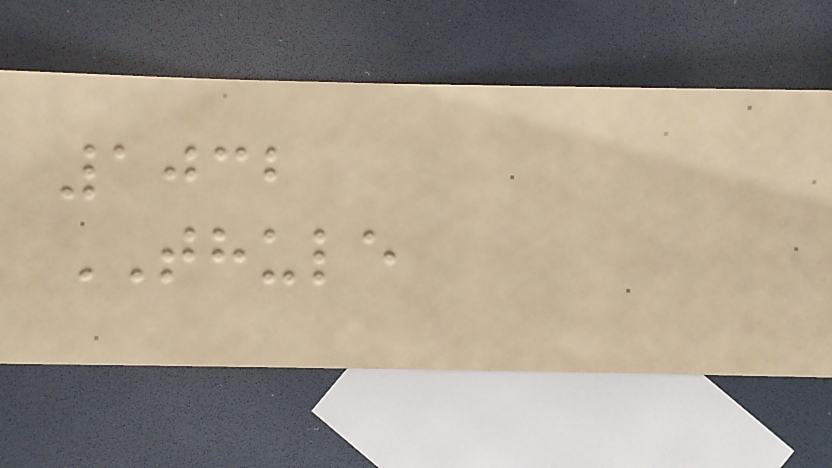1032
THULE
